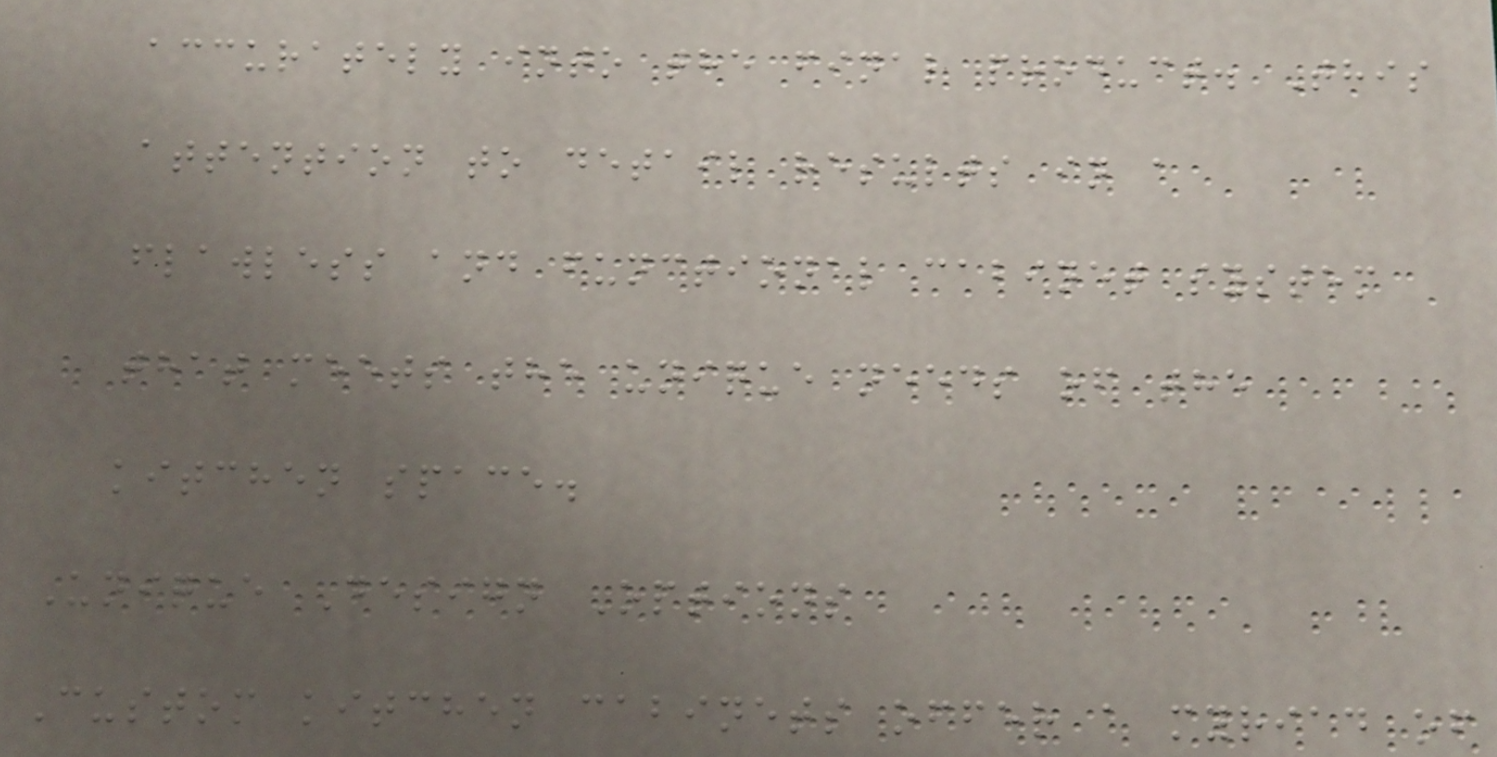accurately into the final product. This
attention to detail results in a
flawless and functional cabinet system
that meets the unique needs of the
kitchen space.
Unique Design Options
Custom kitchen cabinets offer a myriad of
